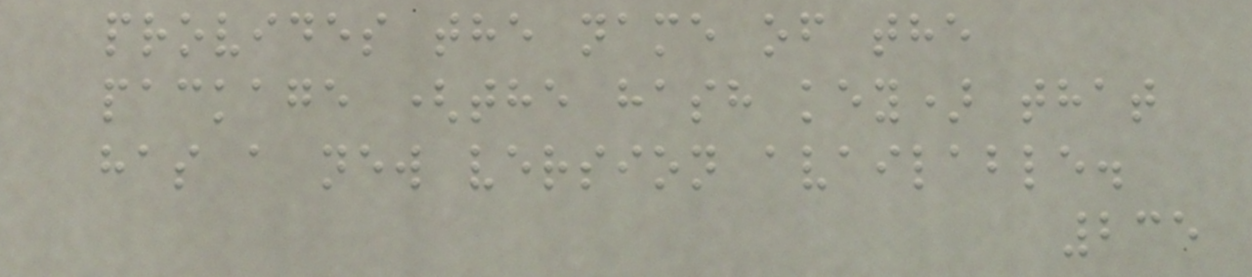provides the name of the
package (the hash key) that
has a new version available.
235
